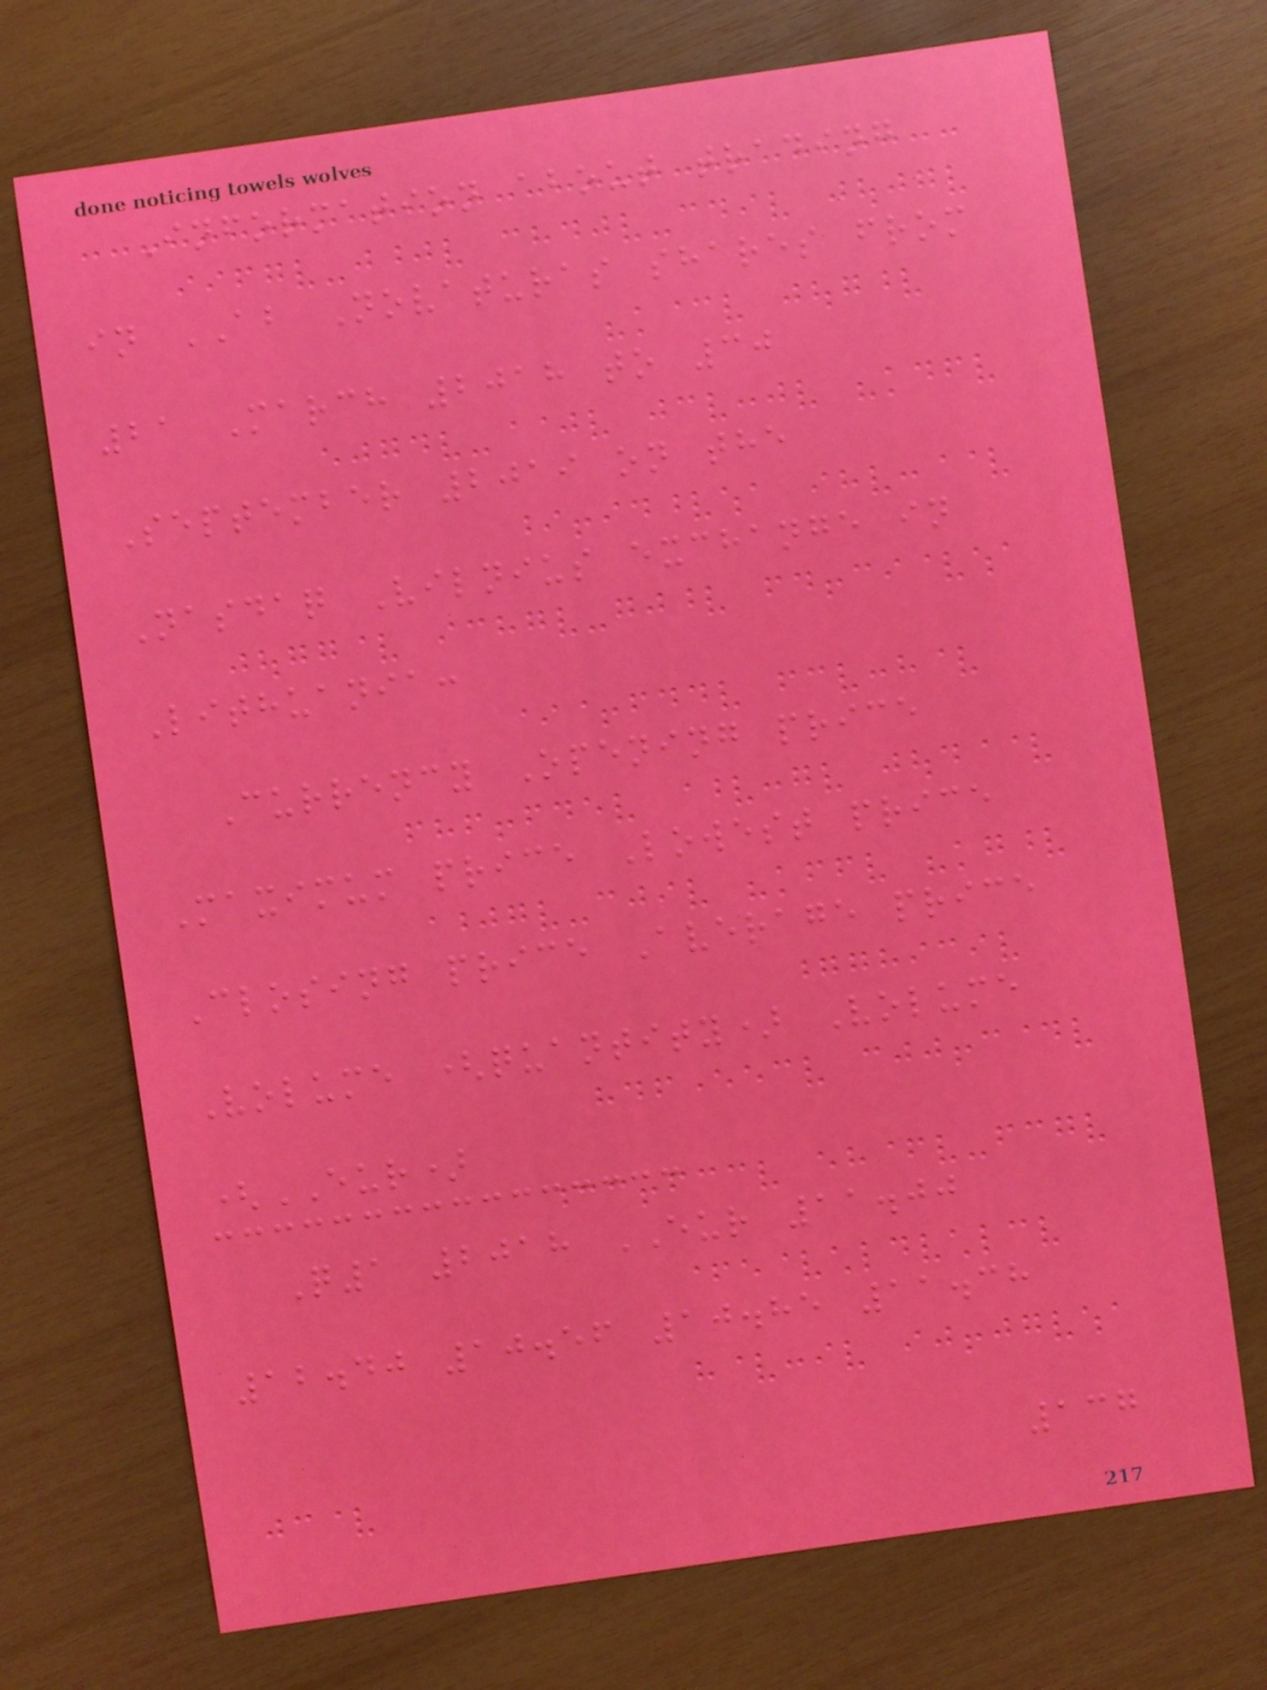Information about trading
in AB Novaturas shares from
21 March 2018 to 30
September 2019 on the
Nasdaq Vilnius exchange in
Lithuania:
Currency Opening price
Maximum price Lowest price
Closing price Average price
Volume (quantity) Volume
(EUR)
Q1 2018 EUR 11.00
12.40 10.56 10.85 11.38
137
